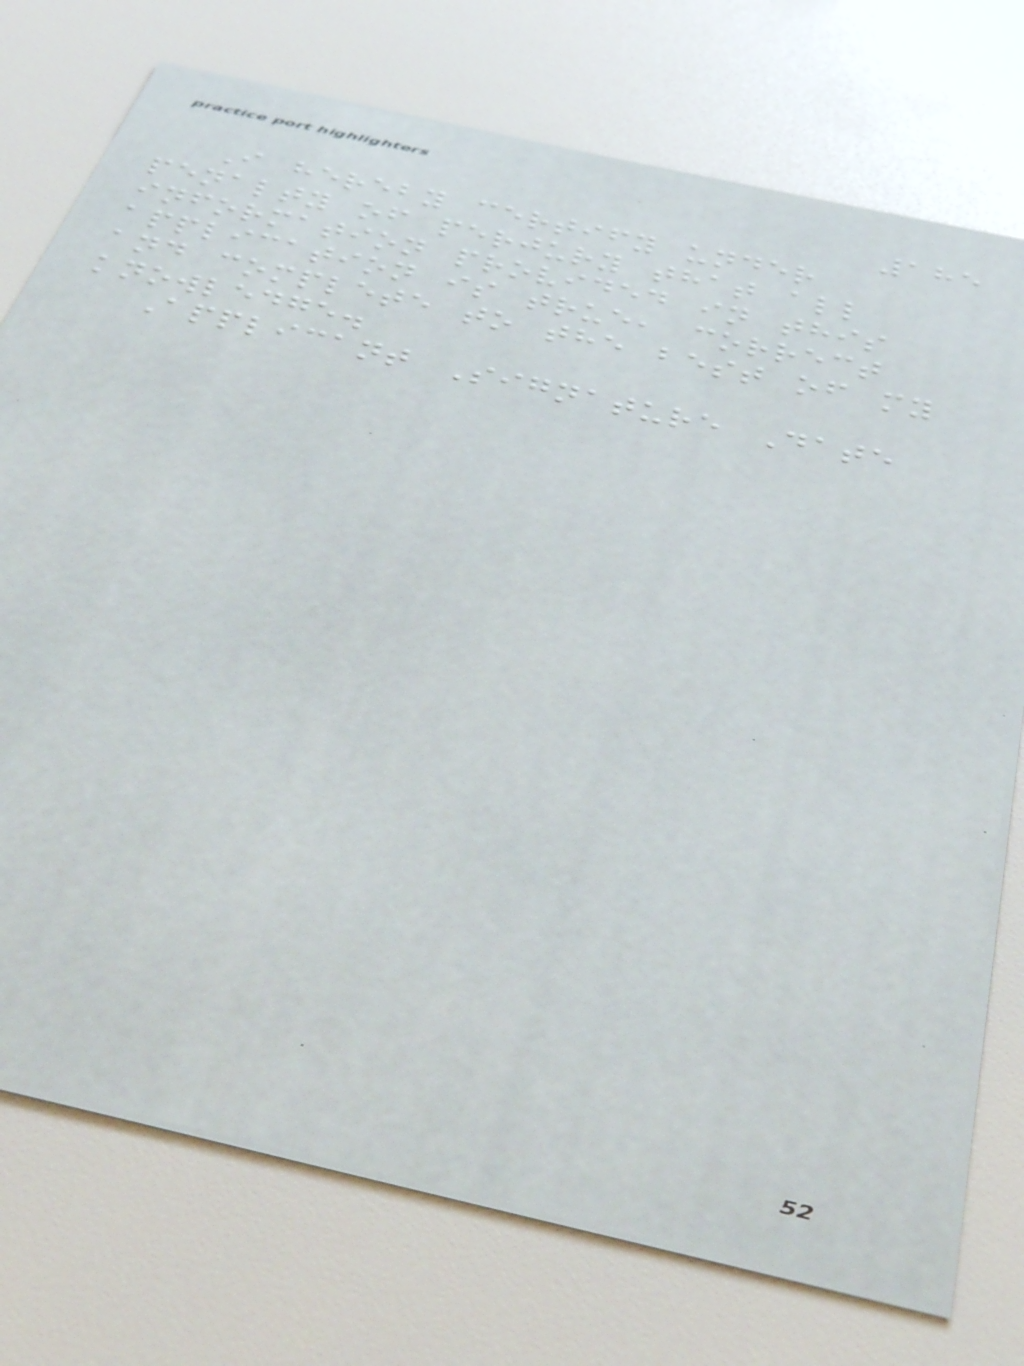185
I hereby certify under
penalty of perjury that all
information provided in this
application is true, correct
and complete to the best of my
knowledge.
Applicant Signature Date
